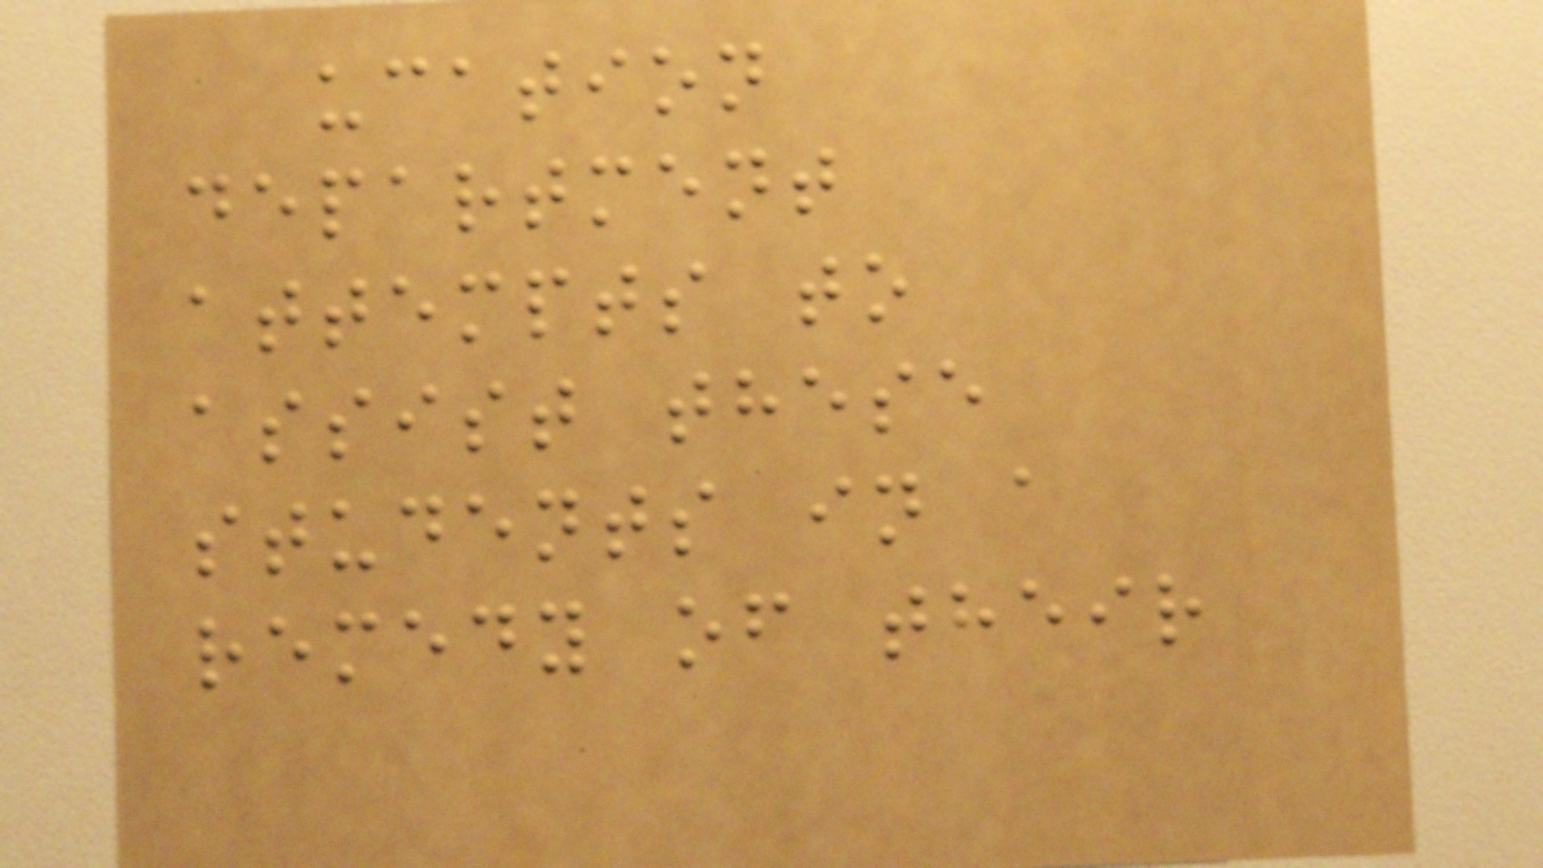ucation
department
attempts to
assist these
students in a
remedy of their
